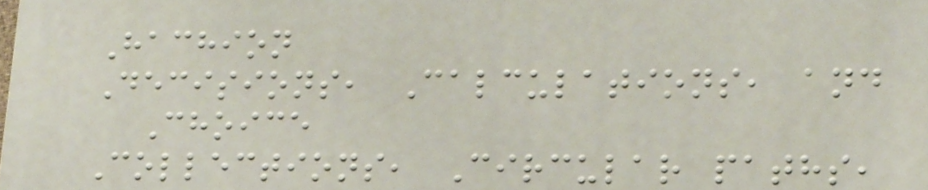Hachion
Decisions, Calculations, and
Choice
Collections, Circular paths,
